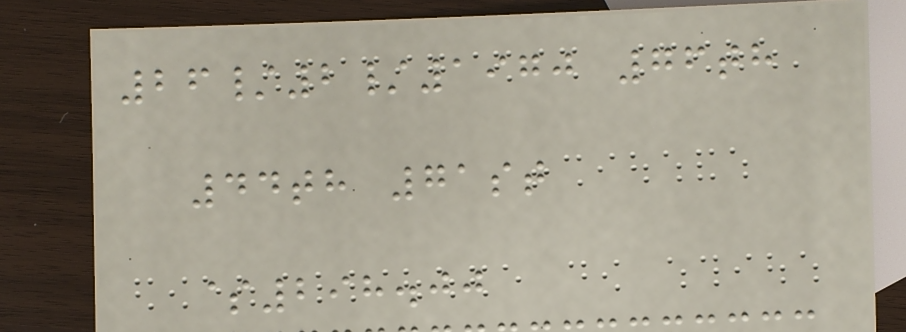26/2/1970 76th
44th 71st
$298.00
